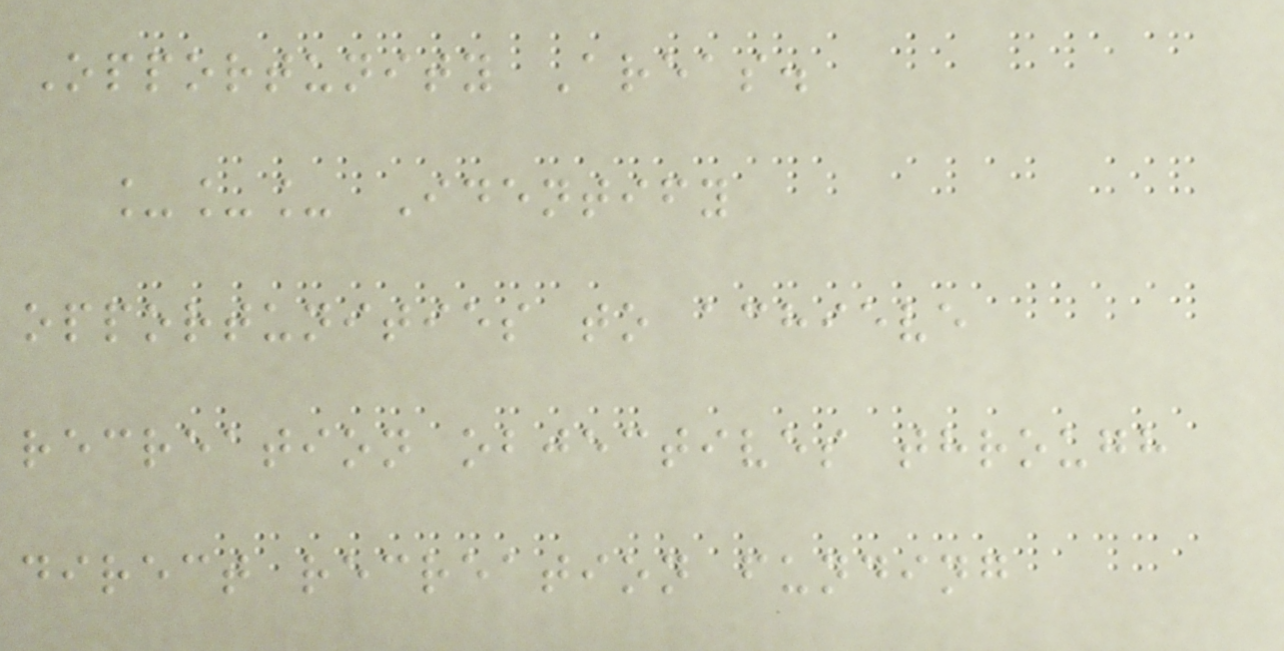Opportunity Areas.
___ Identify
opportunities to achieve
recreation objectives through
direct recreation funding
